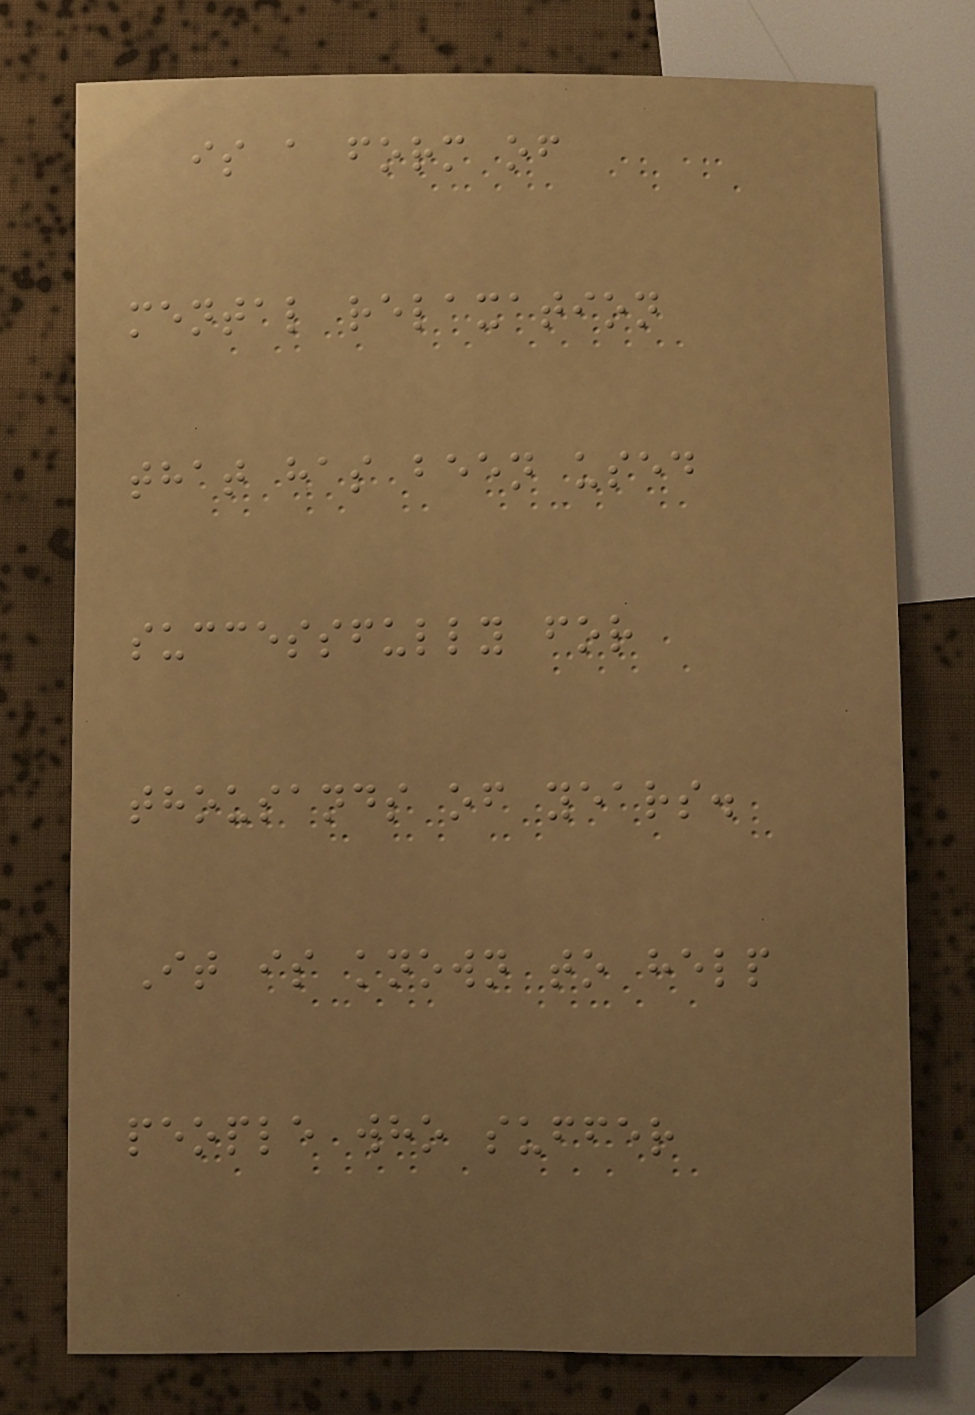is a form of
mental relaxation
that has been used
successfully for
thousands of years.
It is known to help
people who suffer
